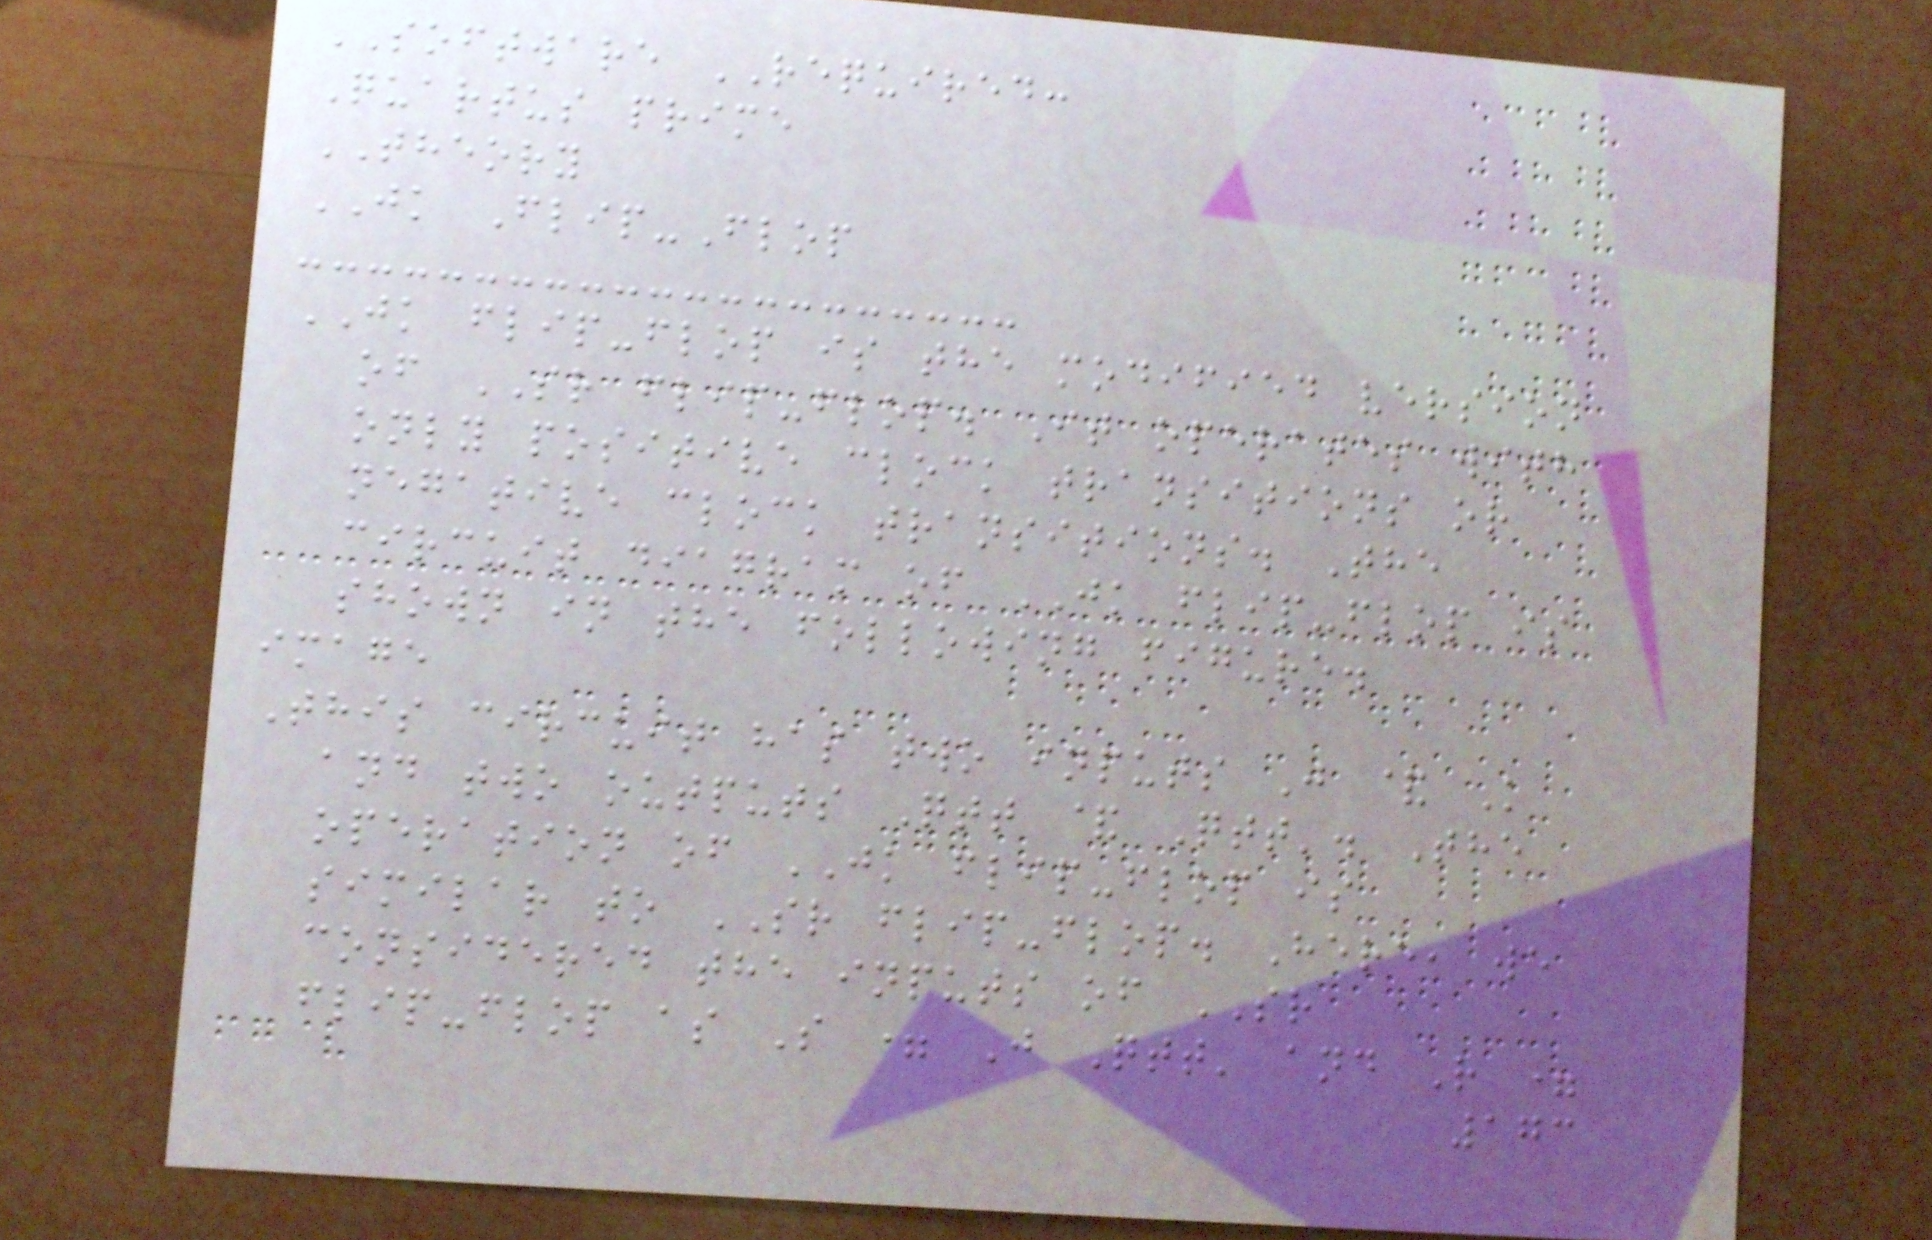SOFTWARE REQUIRED:
Quartus prime
THEORY
JK Flip-Flop
JK flip-flop is the modified version
of SR flip-flop. It operates with
only positive clock transitions or
negative clock transitions. The
circuit diagram of JK flip-flop is
shown in the following figure.
image
This circuit has two inputs J & K
and two outputs Qtt & Qtt'. The
operation of JK flip-flop is
similar to SR flip-flop. Here, we
considered the inputs of SR
flip-flop as S = J Qtt' and R =
173
